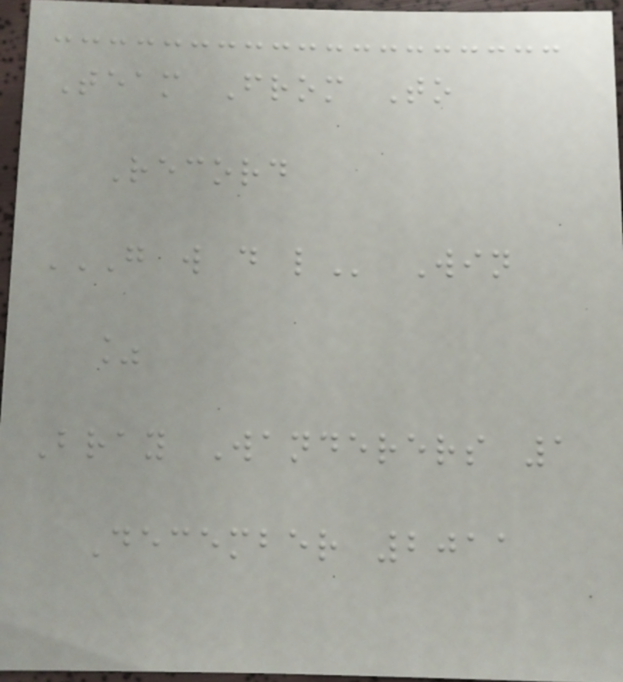Team From To
Record
G W D L Win
%
Bray Wanderers 1
December 2011
